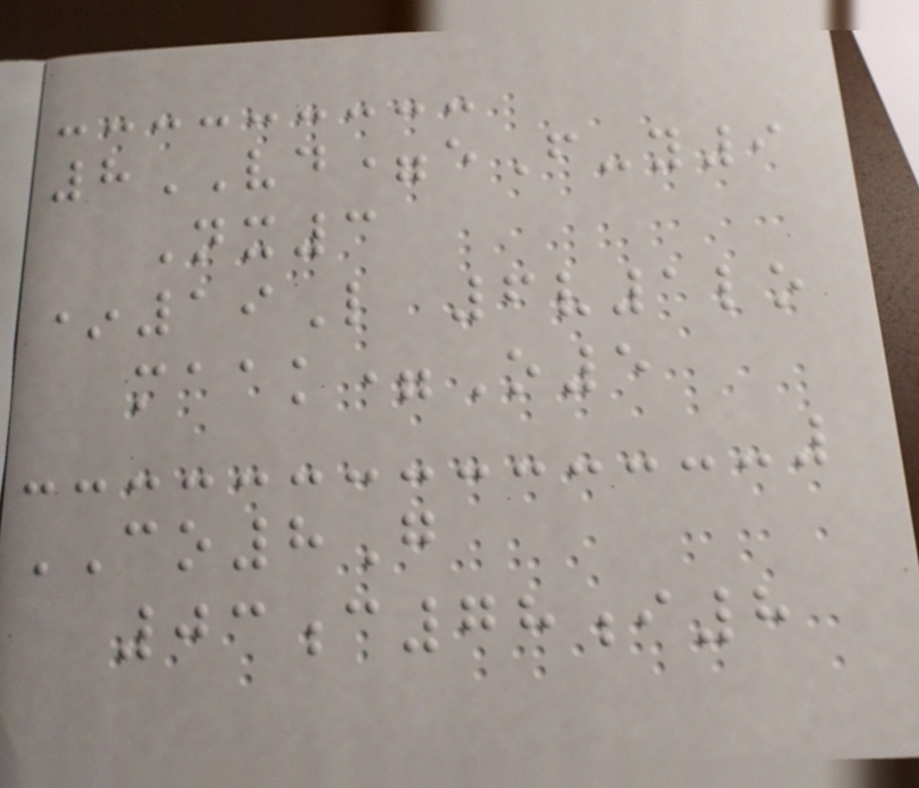8VD=eF-y9
Nx3
*19L 6v1lo
maak=O5
CO8G
03c78i8
